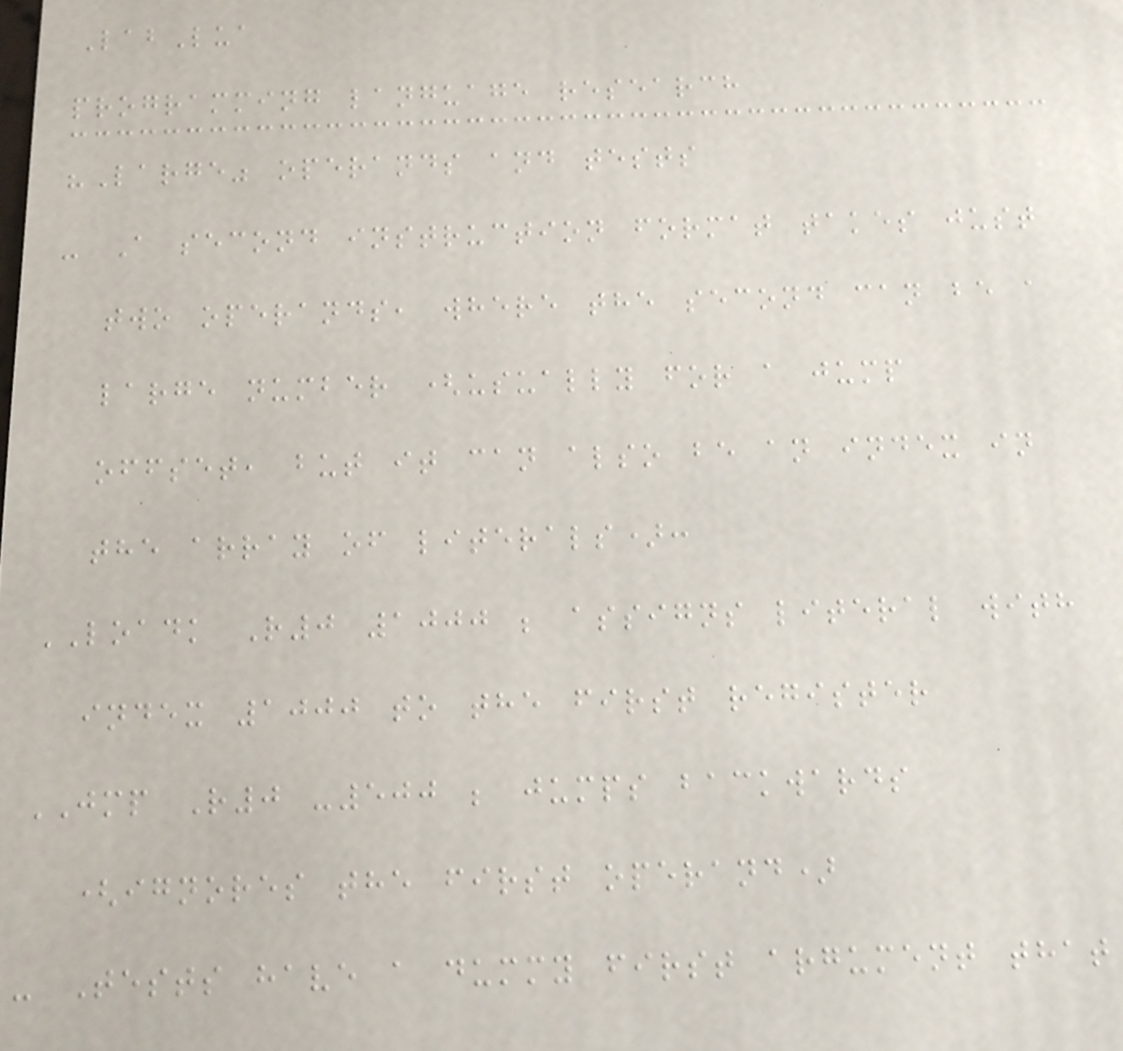LabLua
programming language research
"Large" operands and tests
- A second instruction format takes just
two operands, where the second can be a
large number (usually for a jump
offset, but it can also be an index in
the array of literals):
LOADK R0 1000 ; assigns literal with
index 1000 to the first register
JMP R0 -500 ; jumps backwards
(ignores the first operand)
- Tests have a dummy first argument that
